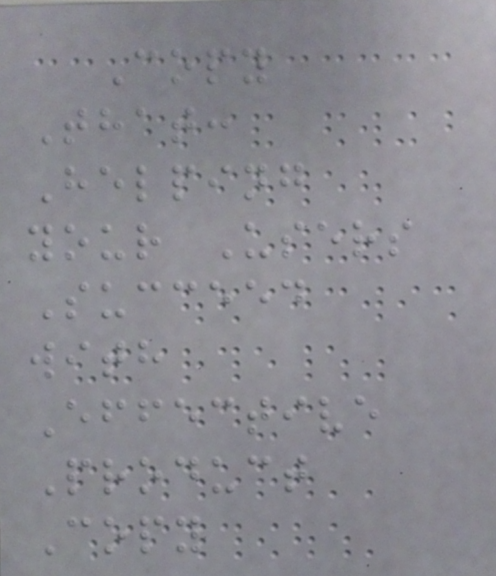Copy
That:
Helping
your Users
Succeed
with
Effective
Product
Copy
